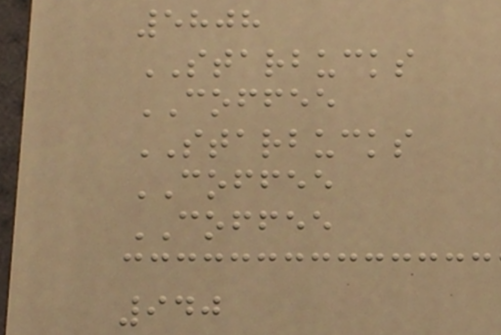5808
STARBUCKS
COFFEE
STARBUCKS
COFFEE
COFFEE
940
